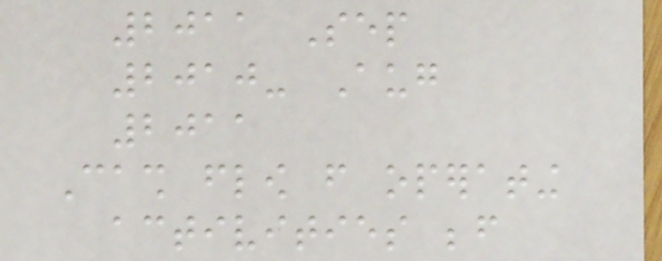2011 Sep
2010- Aug
2011
Cash flow from operating
activities before
